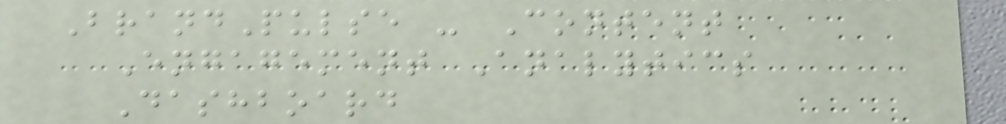BrandPulse - Content
Engagement Analytics
Dashboard
